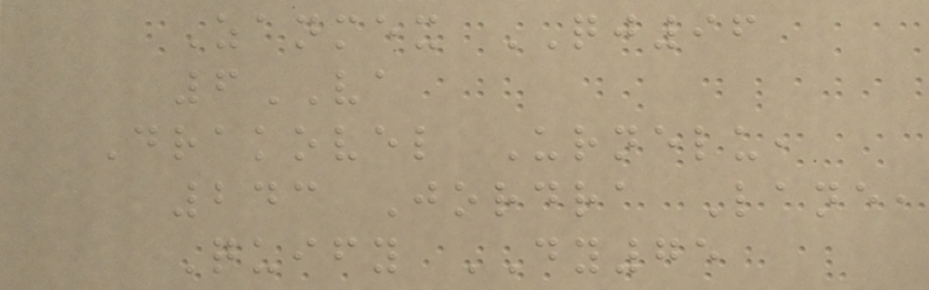Zanmex QJ96
6VA
Drakovel Urnelu,
243 Jordra Lane,
Quify DY75
